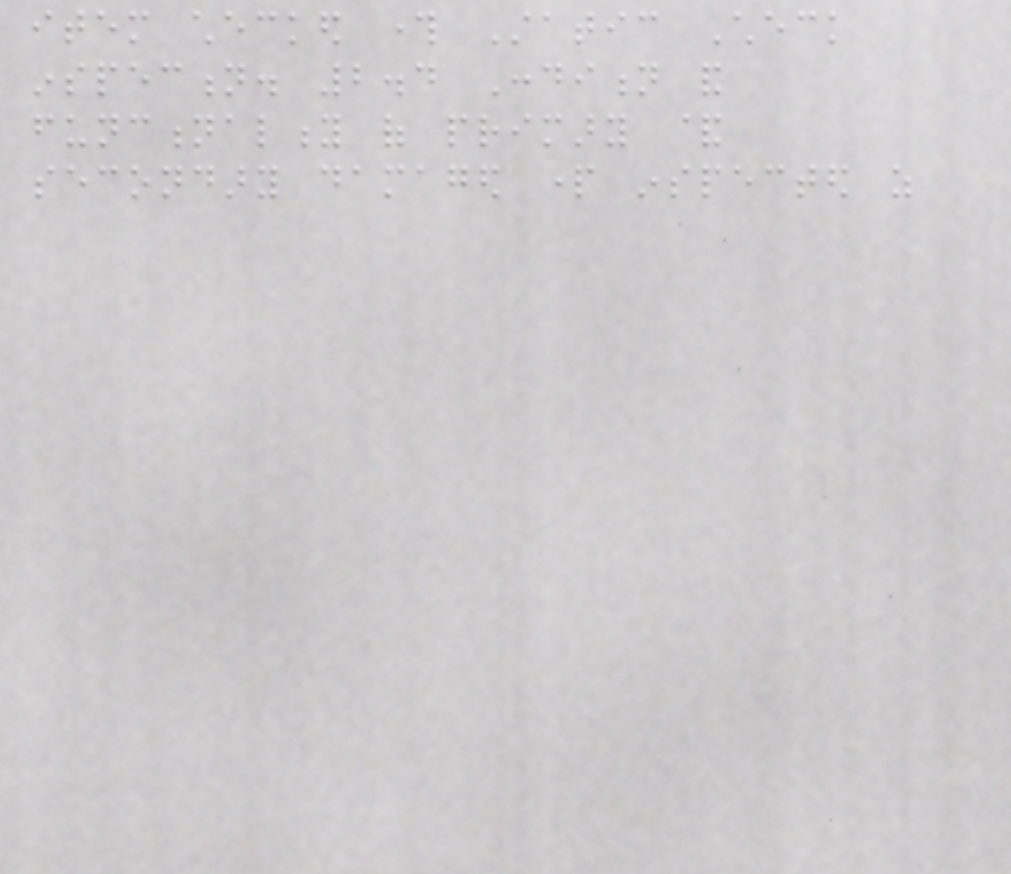item checked through Static Check
inspection. 2.4 Condition and
functionality of primary &
secondary damaged part inspected as
